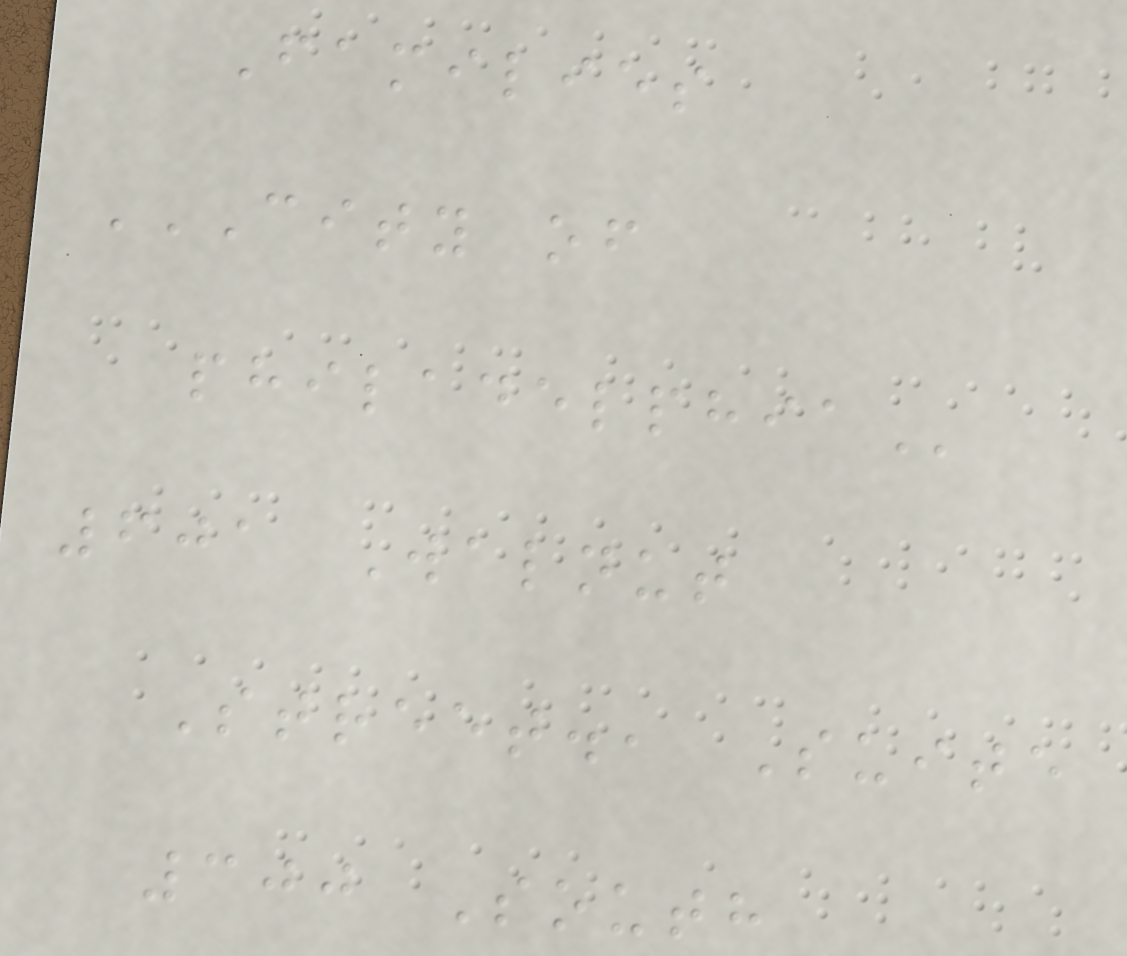Families
CITY OF
PHILADELPHIA
601 Walnut
Street., Suite
300 South
